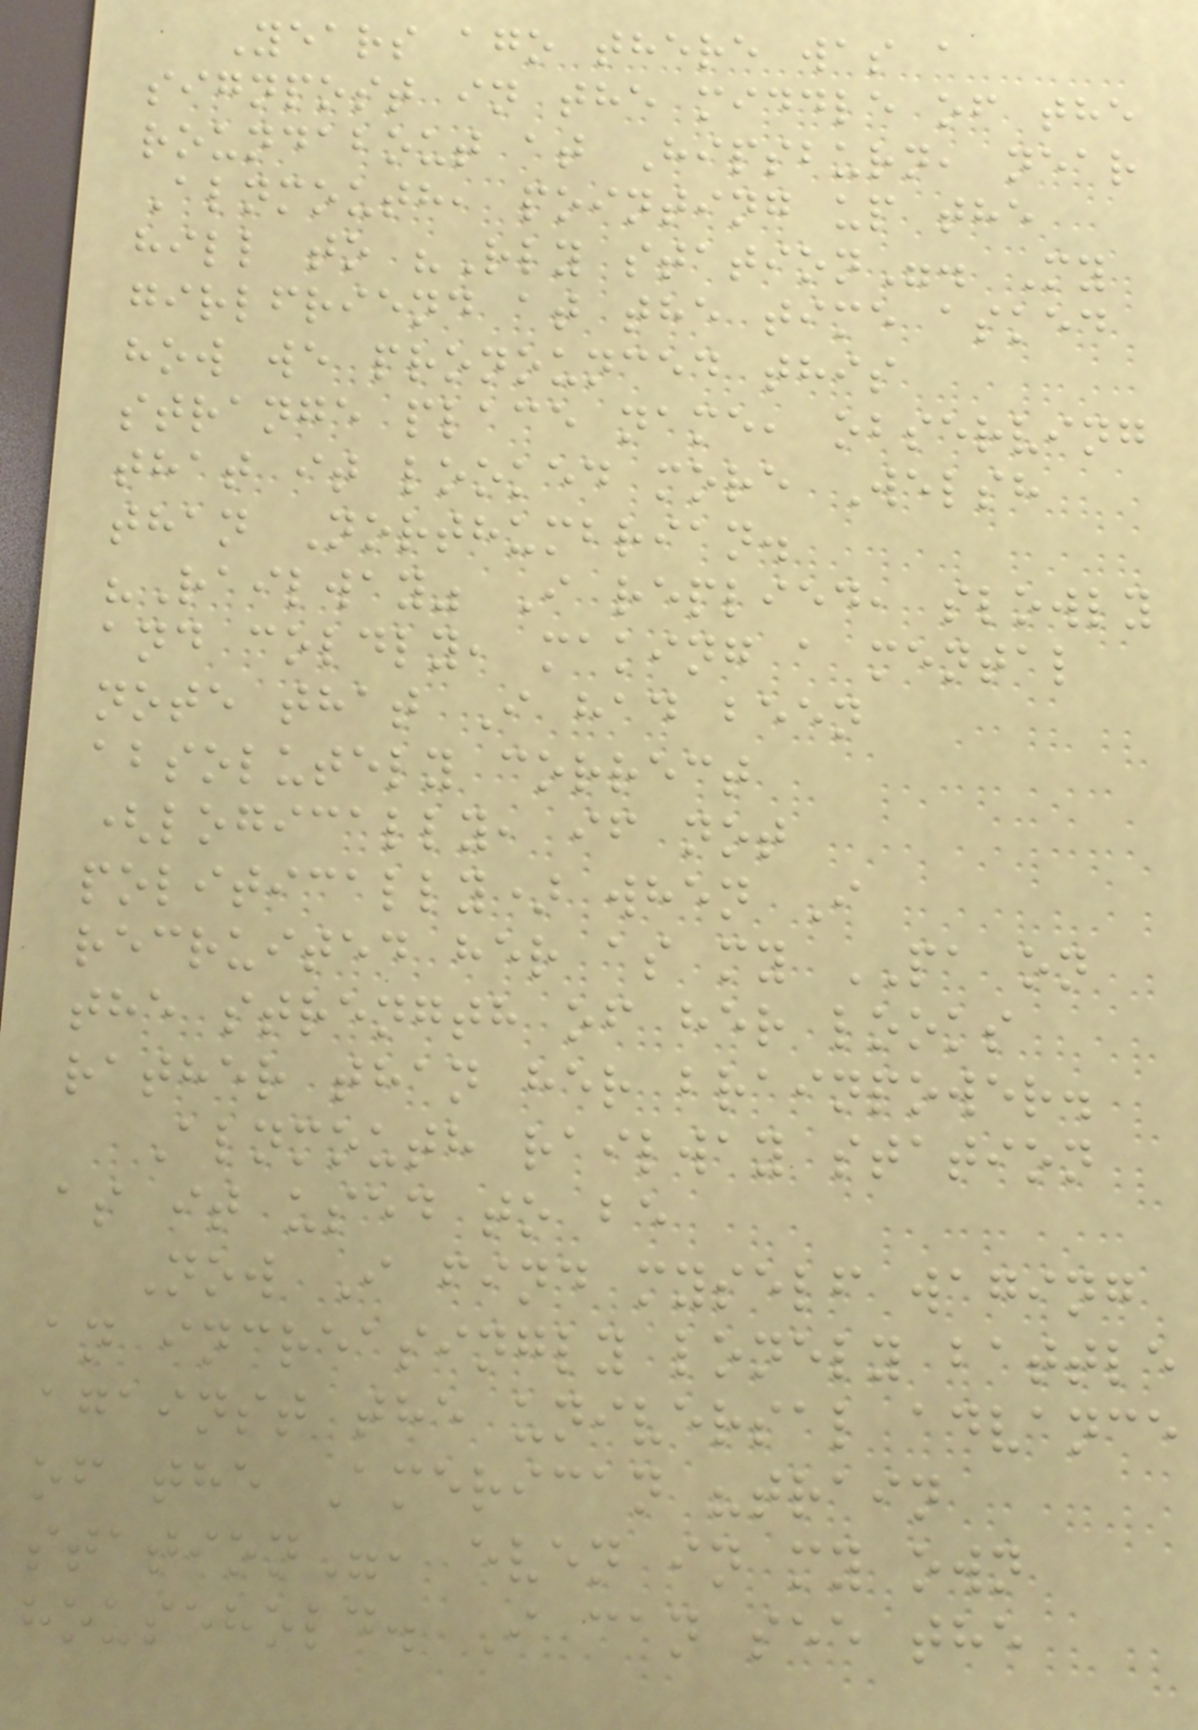Years ago there was a
signpost in the middle of the
roundabout at Hipsburn, near
Alnmouth, pointing up the
hill to "Rly station". My
girlfriend at the time asked
how we pronounced this
strange place name, observing
that it looked more Welsh
than Northumbrian.
"Railway" I replied, slowly
and coldly, making a mental
note that I had been
absolutely correct
(logically, if not
politically) when I
recruited her as my PA on
the strength of her looks
rather than her brainpower.
Alnmouth railway station
as it used to be
Now I find myself waging
an increasingly lonely battle
against the universal advance
of the American "train
station", even in my own
household. I can see the
